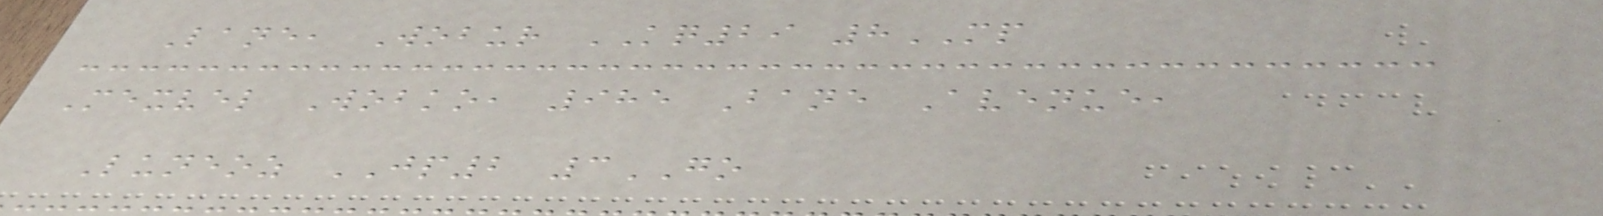Lane, Wobur KQ29 8MP
Mexvel Wobko, 985 Bane Avenue,
Luneoz JP2 3GO
